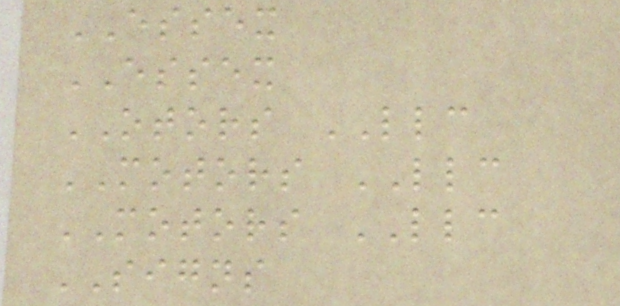ESSEX
ESSEX
OTORS LLC
MOTORS LLC
MOTORS LLC
SIGNS
